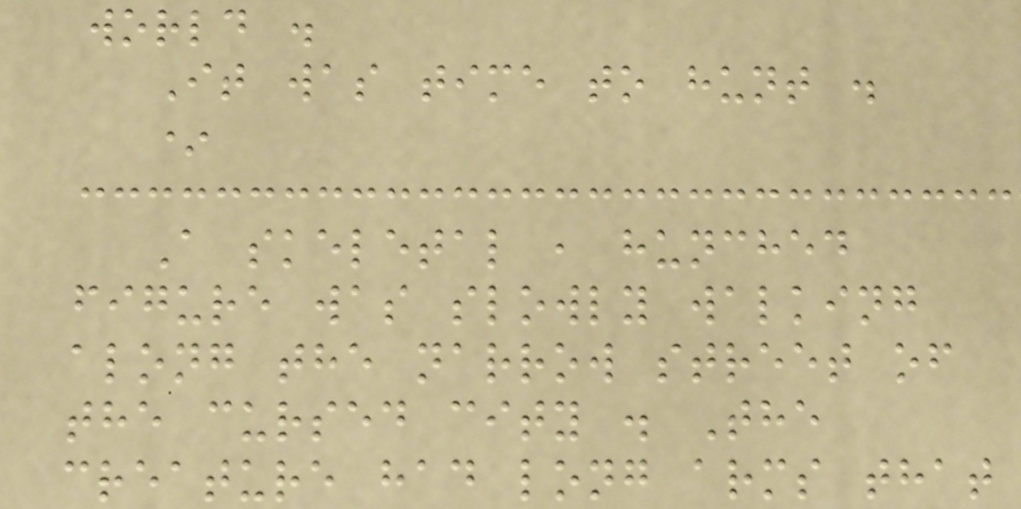world .
It was time to hunt .
*
A skeletal , hunched
figure was slowly walking
along the narrow street of
the cursed city . The
creature had long arms that
